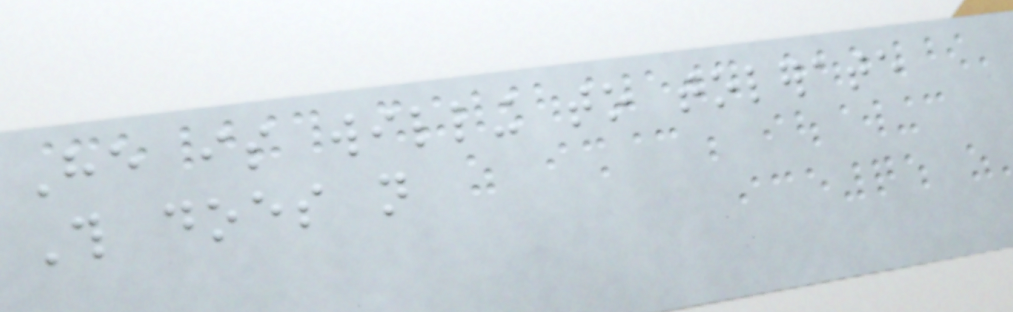He is willing to tolerate
This does not
